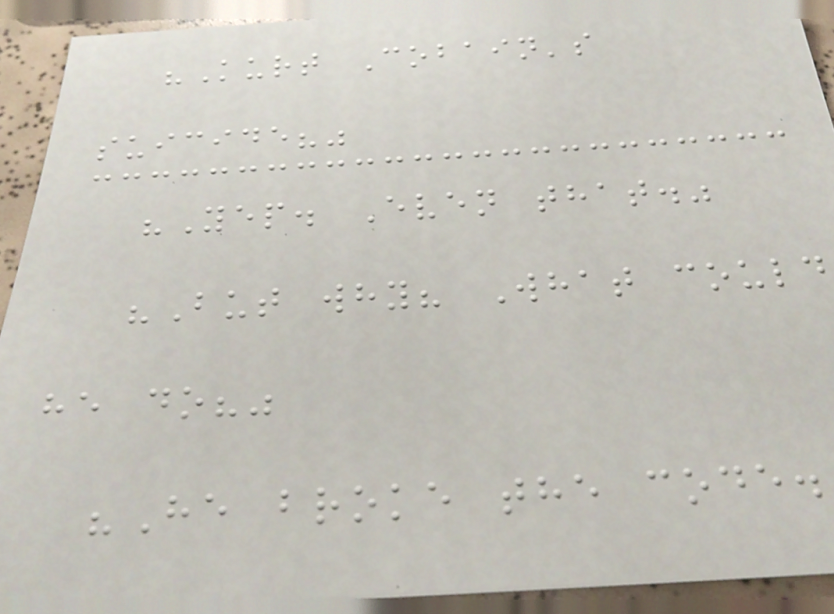"Kurt Cobain's
suicide?"
"Yep. Even that."
"But why? What could
he do?"
"He broke the code.
